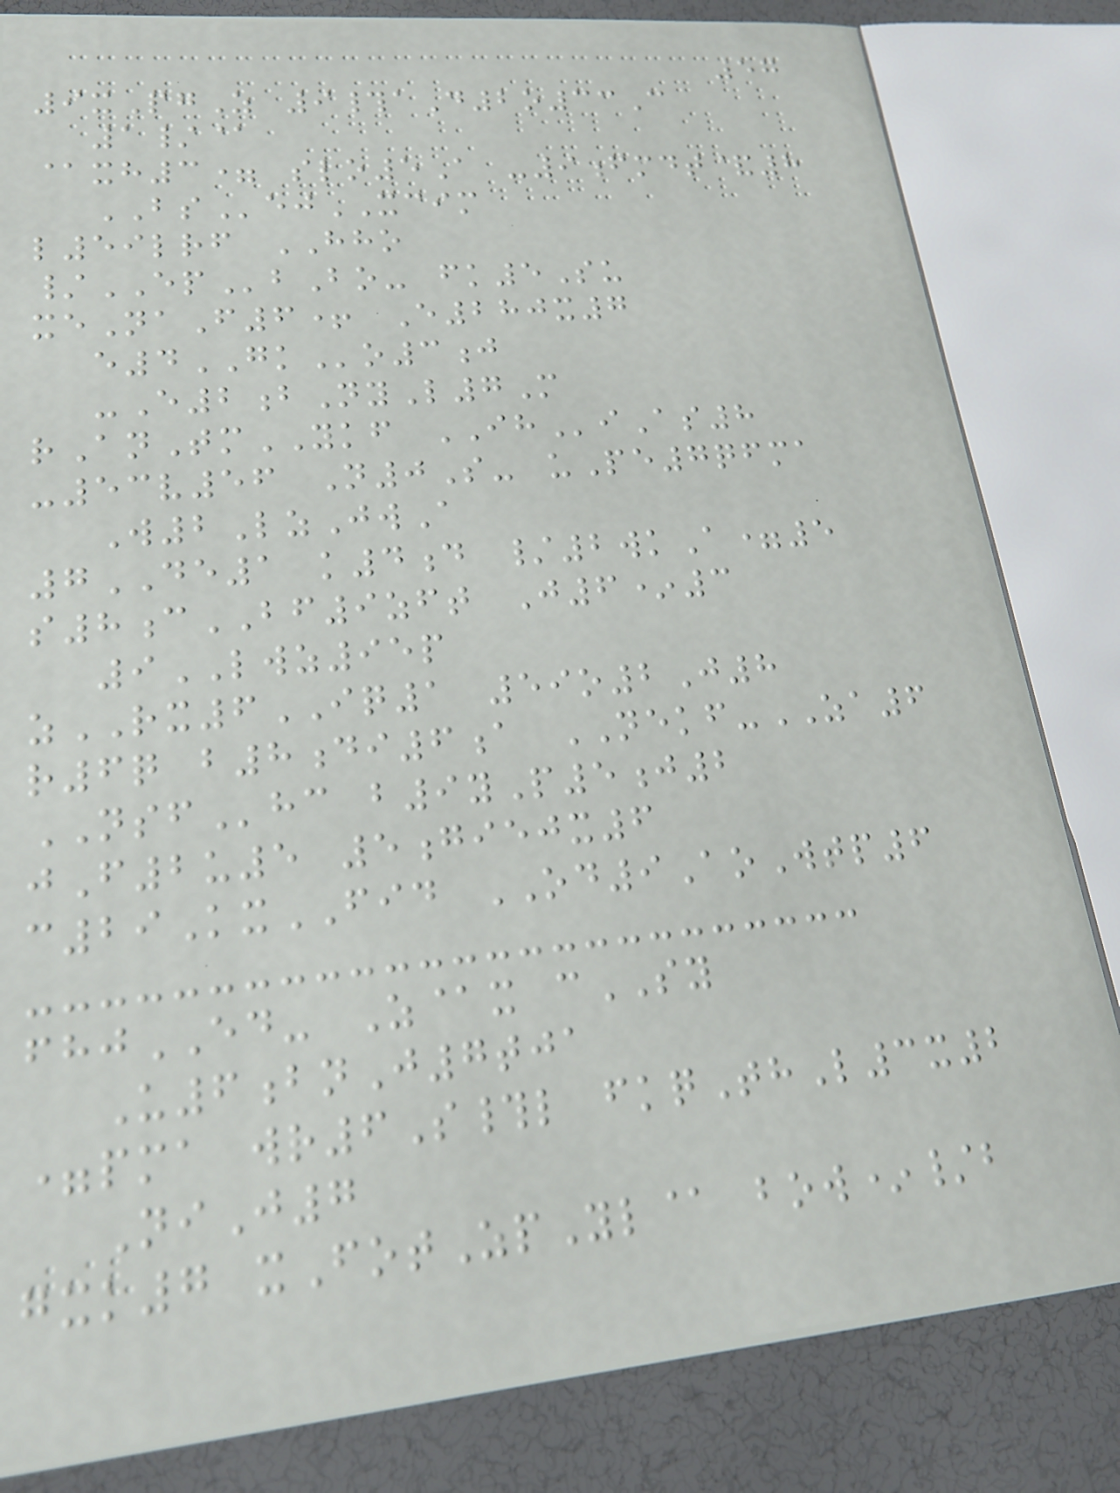57
9xPgZ 9#aD2o33C
1/@
@xh3= slo5A -9fmdt&8
BSejXCIM
l59lrf HHO
/EPbBo- fk5Su
xeNaF6+ E280x7
e4GKo3j
-E2bNyL7M
rAnTmYKF IHiAs8
-53v56 N0S- uPe7qfma
W2LzJwA
7DE1 k4d /2wkA=5
s8cBF9zft J6*3
9LWZ95p
zRX6IQ1 59o2J8
r6q b8di6a NEKF-ZA6
NSFhc b9yP5j2
jF2u5 5giejx6
c29KxFID OD9AoWtp6
fhjED- Z@x cSY
U6bnJ7tja
=pma wr6S#l fkqThL3x2
NiJ7
gxk7 xFotZpYl@ bow*/b
